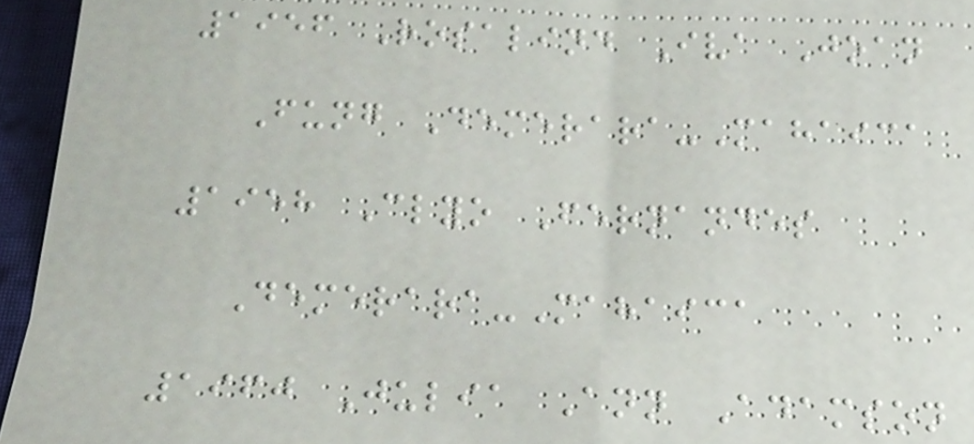1956 Rosalind Iva Joan
Fung Demerara-Mahaica
1958 Clyo Fernandes
Demerara-Mahaica
1960 Julia Ann Adamson
